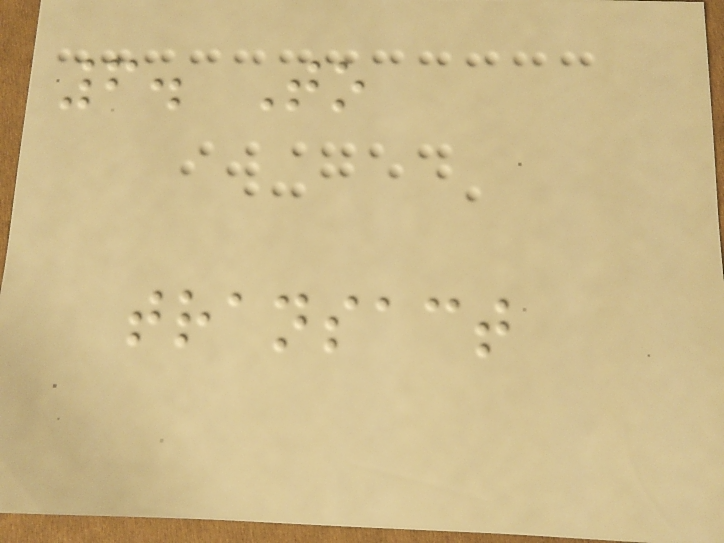6. To
transact
